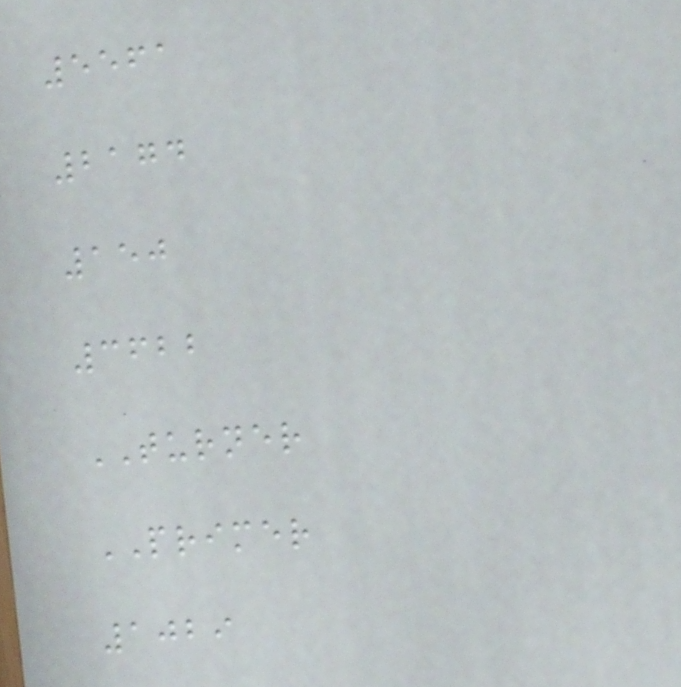5561
2174
150
3622
TURNER
PRIMER
1029
